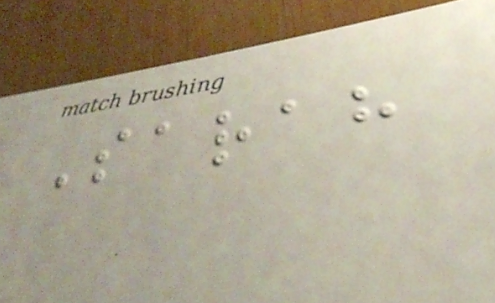Sarah
